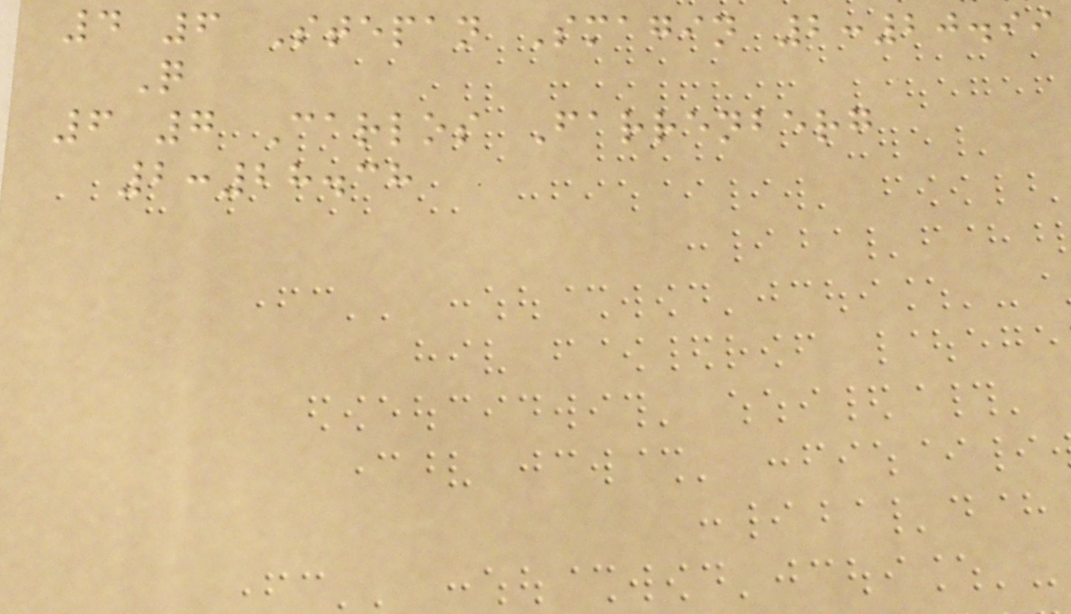4 6 Stepan Smagin 2:20.99
Q
6 7 Carlos Farrenberg
2:28.38
